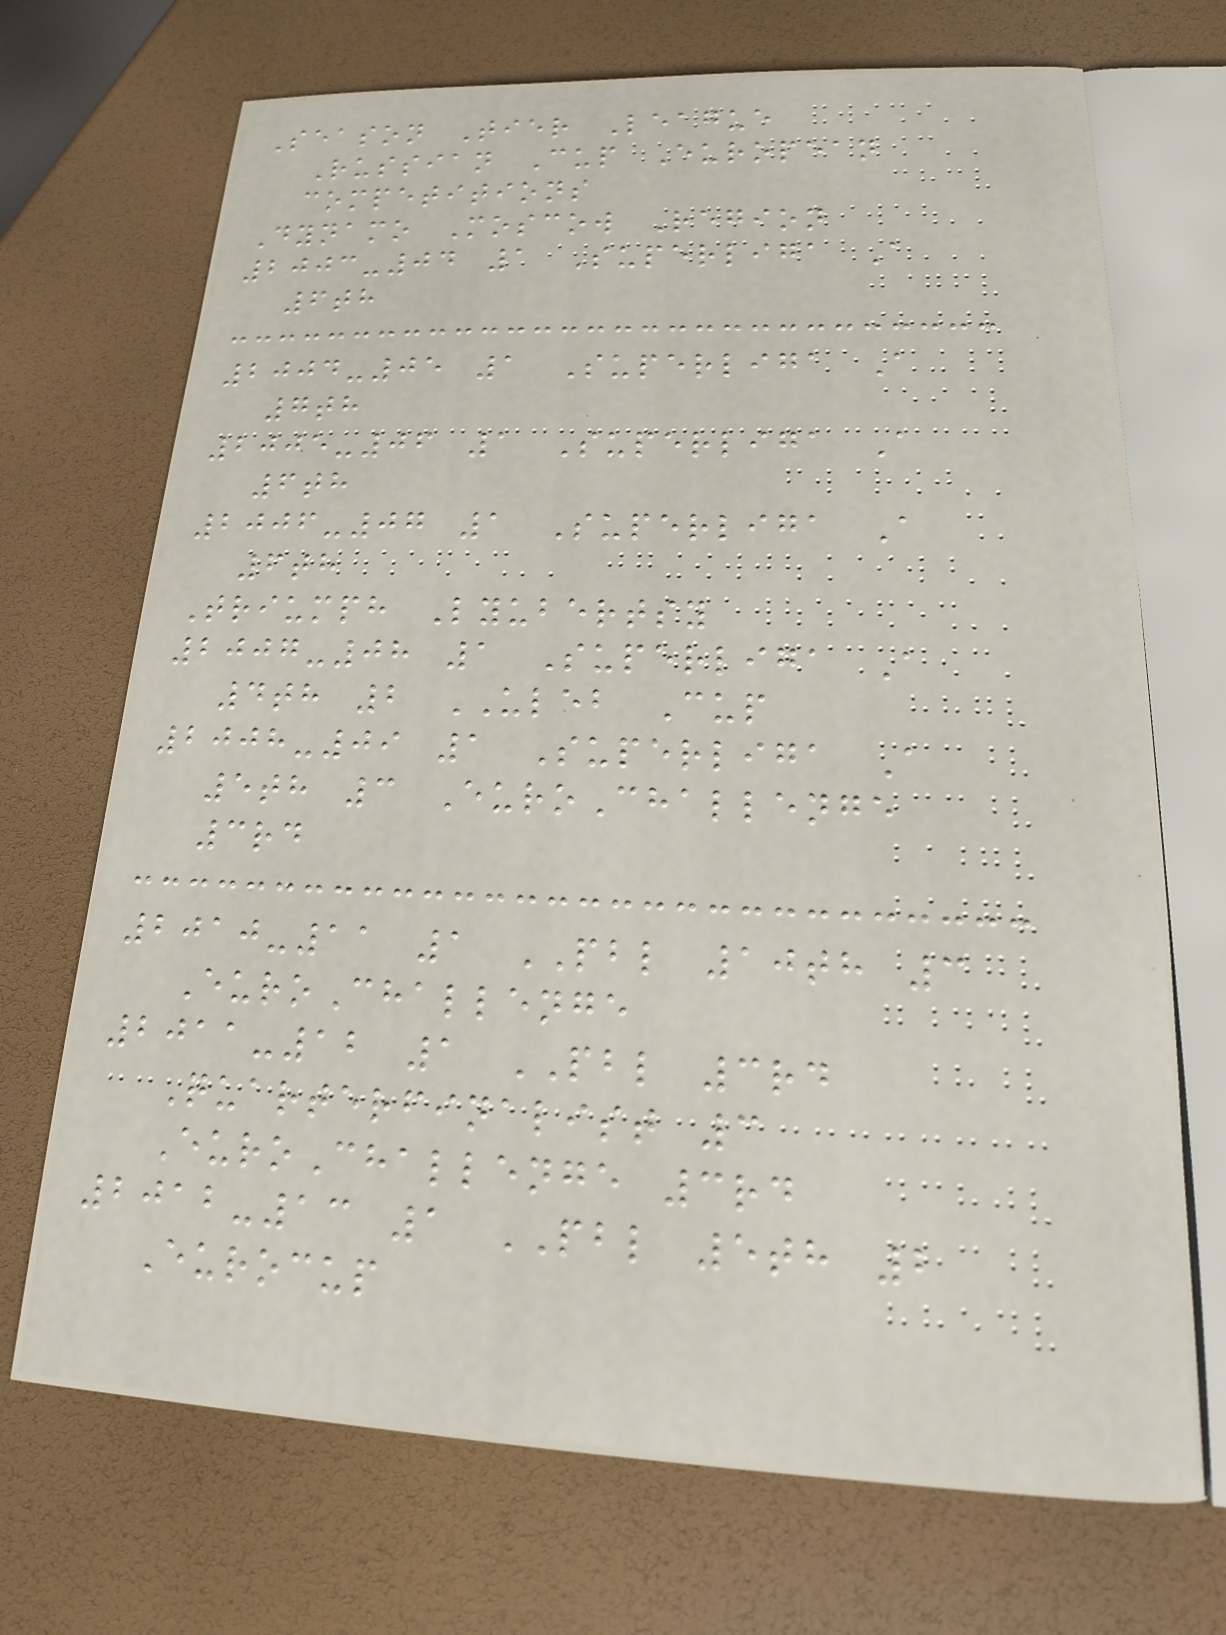Season Tier League
Russian Cup European
competitions
Dynamo Moscow Region
2003-04 1 Superliga A
6th
2004-05 1 Superliga A
7th
2005-06 1 Superliga A
6th
2006-07 1 Superliga A
6th
Triumph Lyubertsy
2007-08 1 Superliga A
4th 2 ULEB Cup
2008-09 1 Superliga A
5th 3 EuroChallenge
3rd
2010-11 1 PBL 10th 3
EuroChallenge
2011-12 1 PBL 3rd
Quarterfinalist 3
EuroChallenge 3rd
2012-13 1 PBL 5th 2
Eurocup
